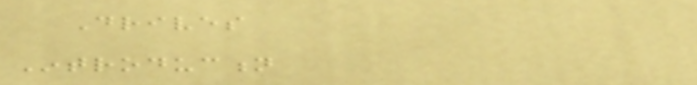Drives
Introduction
